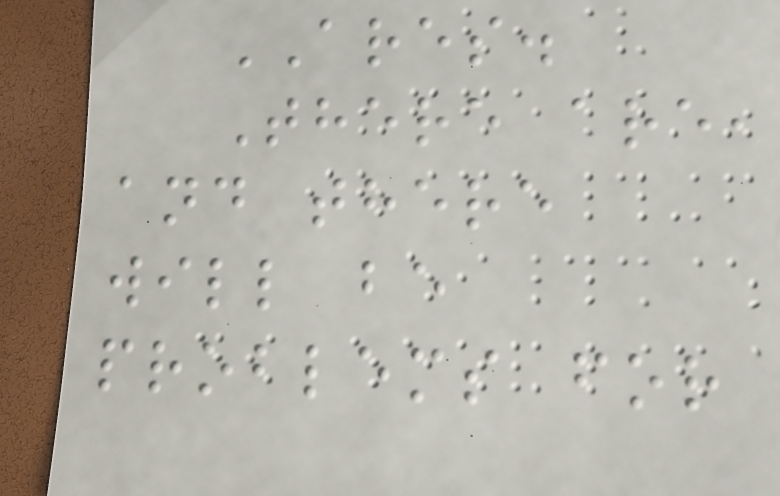ARES.
There are,
and there
will be
problems for
